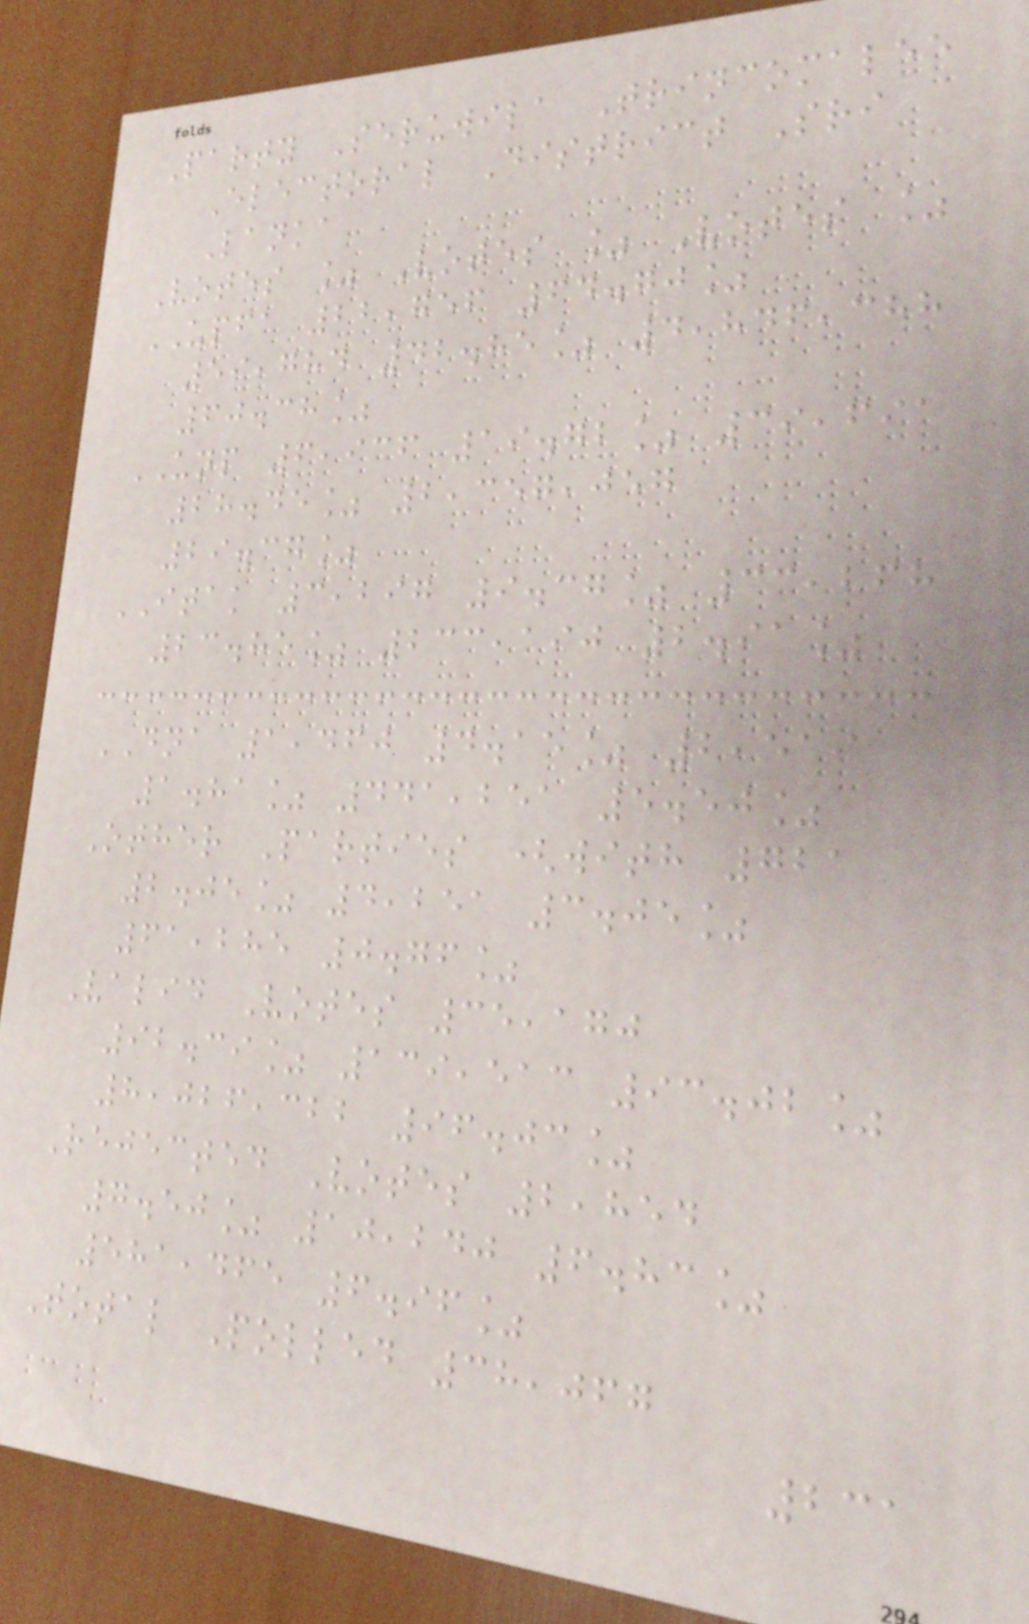Party Seruwila Trincomalee
Electoral District Sri
Lanka
Votes % Votes % Votes %
UPFA 22,756 64.70%
59,784 42.85% 4,846,388
60.38%
UNP 6,936 19.72% 39,691
28.45% 2,357,057
29.37%
ITAK 3,297 9.37% 33,268
23.85% 233,190 2.91%
DNA 1,460 4.15% 2,519
1.81% 441,251 5.50%
Other Parties (with 721
2.05% 4,251 3.05%
61,285 0.76%
Valid Votes 35,170
92.39% 139,513 93.02%
8,026,322 96.03%
Rejected Votes 2,854
7.50% 10,240 6.83%
581,465 6.96%
Total Polled 38,067
231
